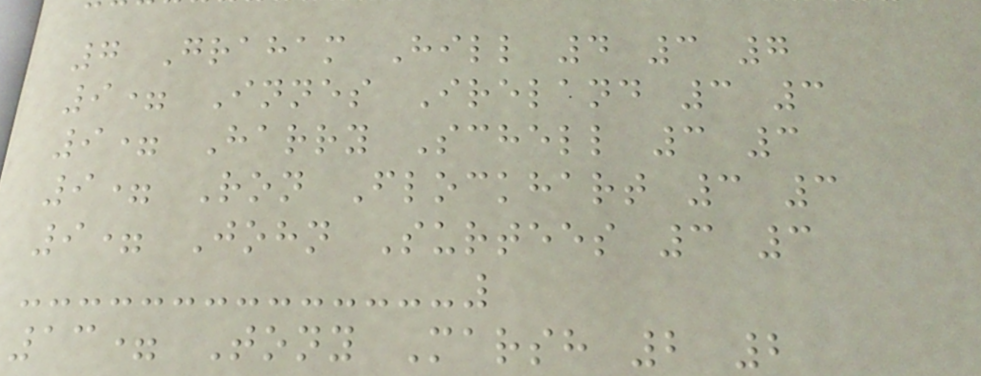7 Graham Hill 4 3 7
9= Innes Ireland 3 3
9= Harry Schell 3 3
9= Ron Flockhart 3 3
9= John Surtees 3 3
13= Tony Marsh 2 2
